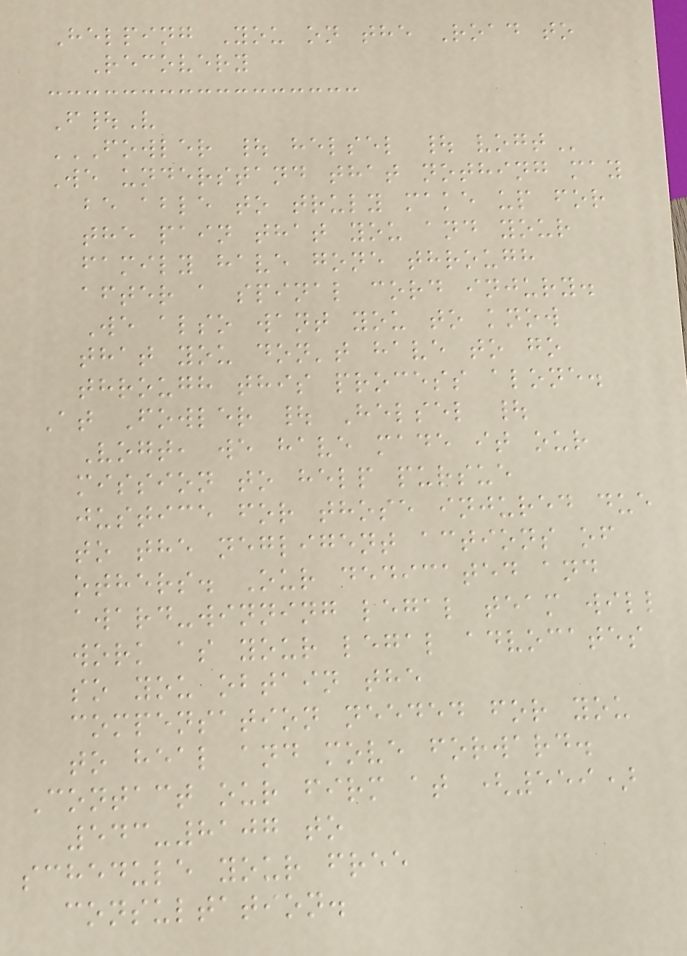Helping You on the Road to
Recovery
F|V
FOWLER | HELSEL | VOGT
We understand that nothing may
be able to truly make up for
the pain that you and your
family have gone through
after a spinal cord injury.
We also want you to know
that you don't have to go
through this process alone.
At Fowler | Helsel |
Vogt, we have made it our
mission to help pursue
justice for those injured due
to the negligent actions of
others. Our dedicated and
award-winning legal team will
work as your legal advocates
so you obtain the
compensation needed for you
to heal and move forward.
Contact our firm at (559)
543-8107 to
schedule your free
consultation.
